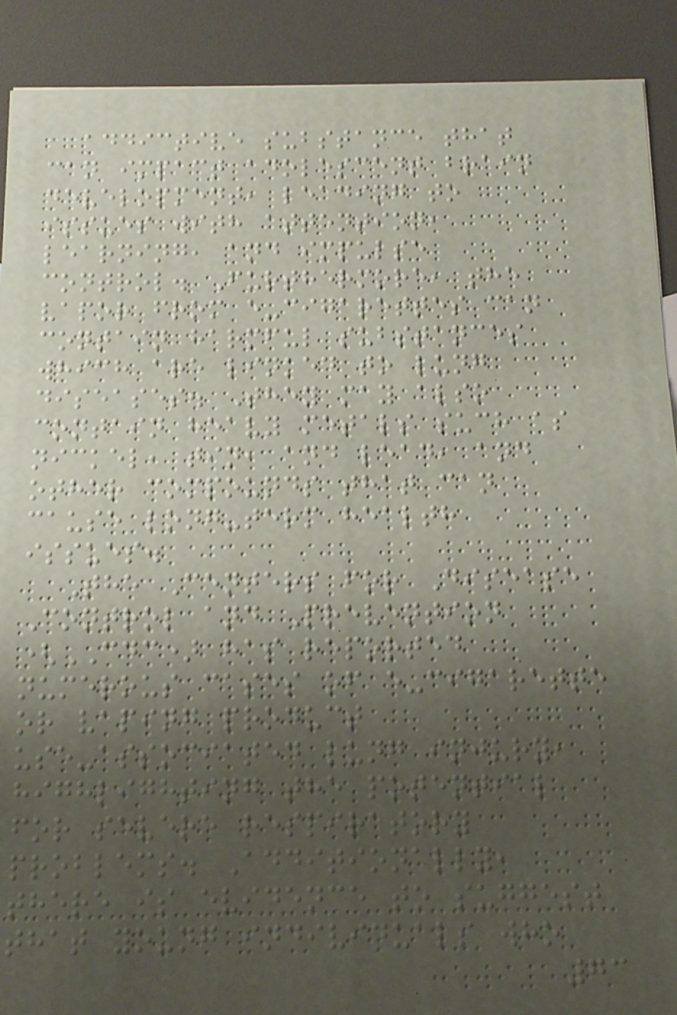addictive substance that
can impact adolescent brain
development, leading to
issues with attention,
learning, and impulse
control. Furthermore, the
vapor from e-cigarettes can
contain harmful substances
which are linked to lung
diseases. They may also
contain heavy metals such as
nickel, tin, and lead, and
other compounds that can
cause long-term health
issues.
The Centers for Disease
Control and Prevention
(CDC) has reported
numerous cases of e-cigarette
or vaping product
use-associated lung injury,
highlighting the potential
for severe respiratory
problems. Additionally,
there is evidence to suggest
that young individuals who
73
